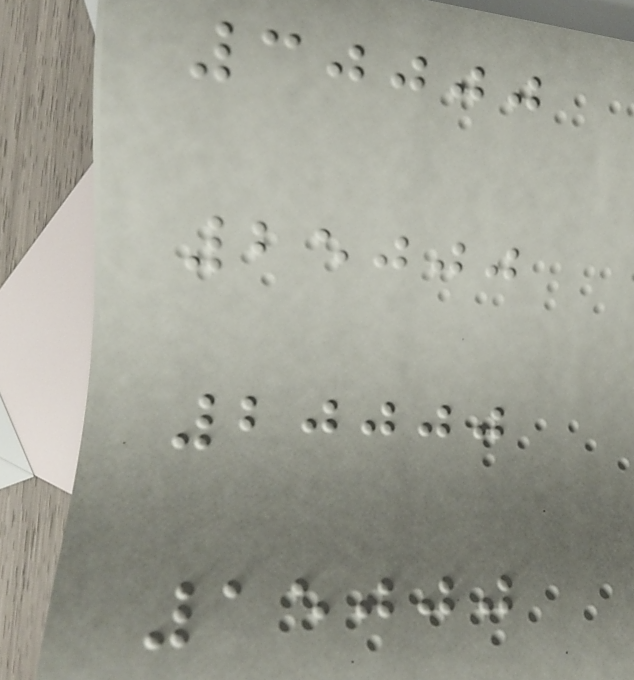30000
25000
20000
15000
